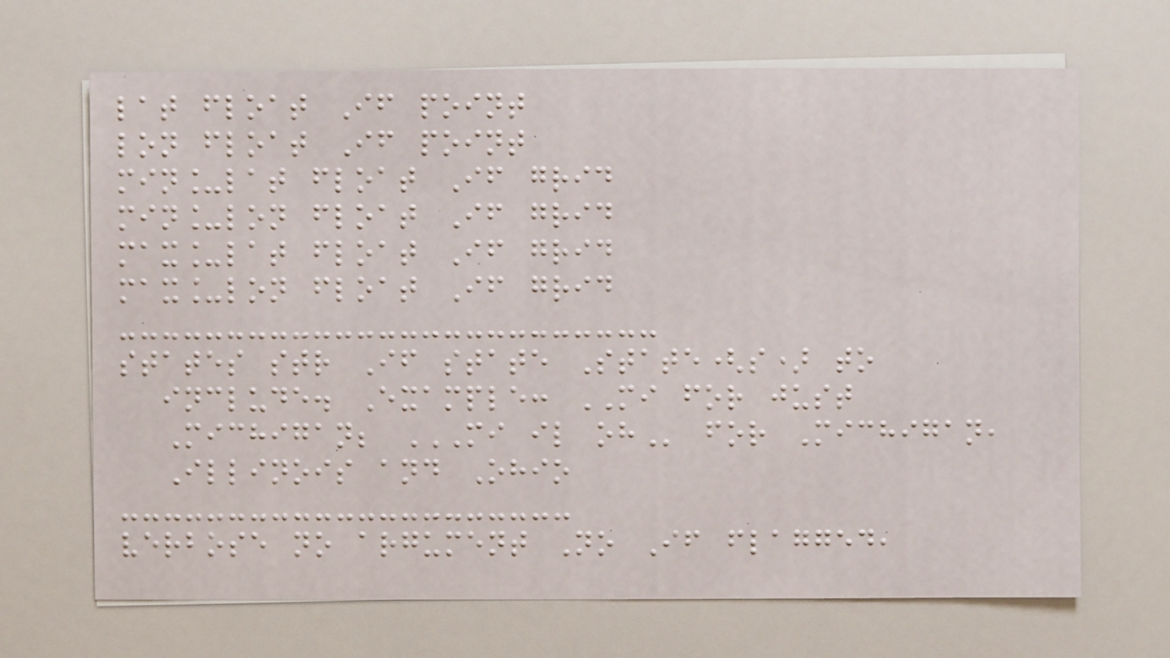lat float If point
lon float If point
min_lat float If grid
min_lon float If grid
max_lat float If grid
max_lon float If grid
states str If state State(s) to
include. Example: MI for just
Michigan; MI IL OH for Michigan,
Illinois and Ohio
verbose no argument No If flagged,
